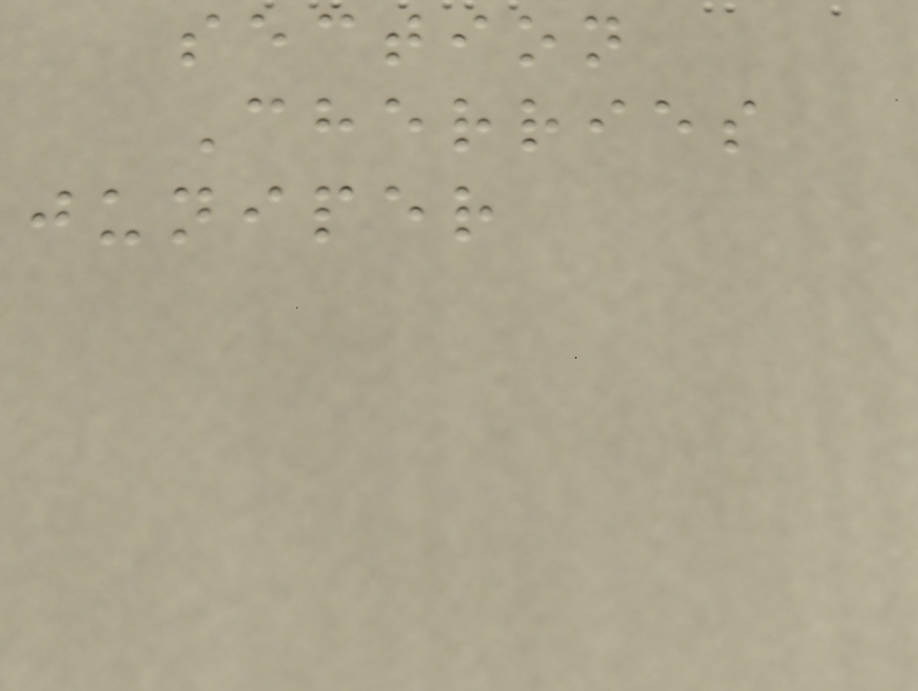section
Cherries
juniper
